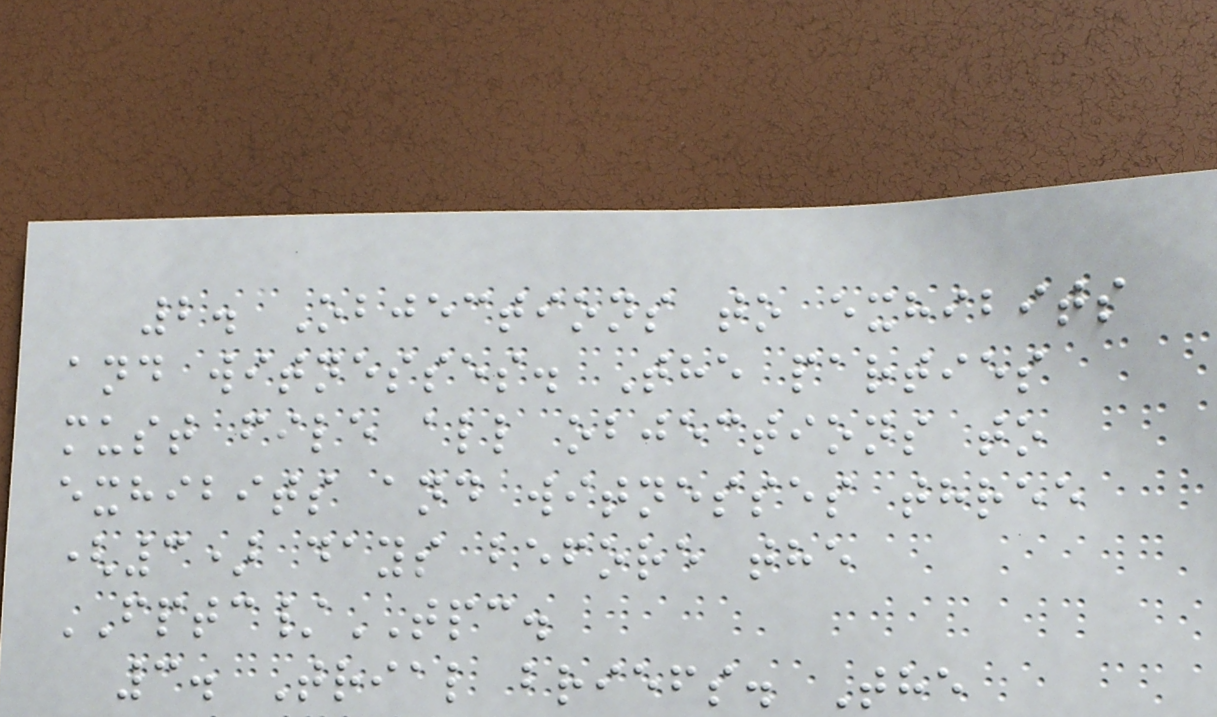2. Objections to exhibits
and witnesses. The parties
must file all objections to
exhibits and witnesses three
(3) days before the
FPTC/TPC.
3. Trial briefs. The
